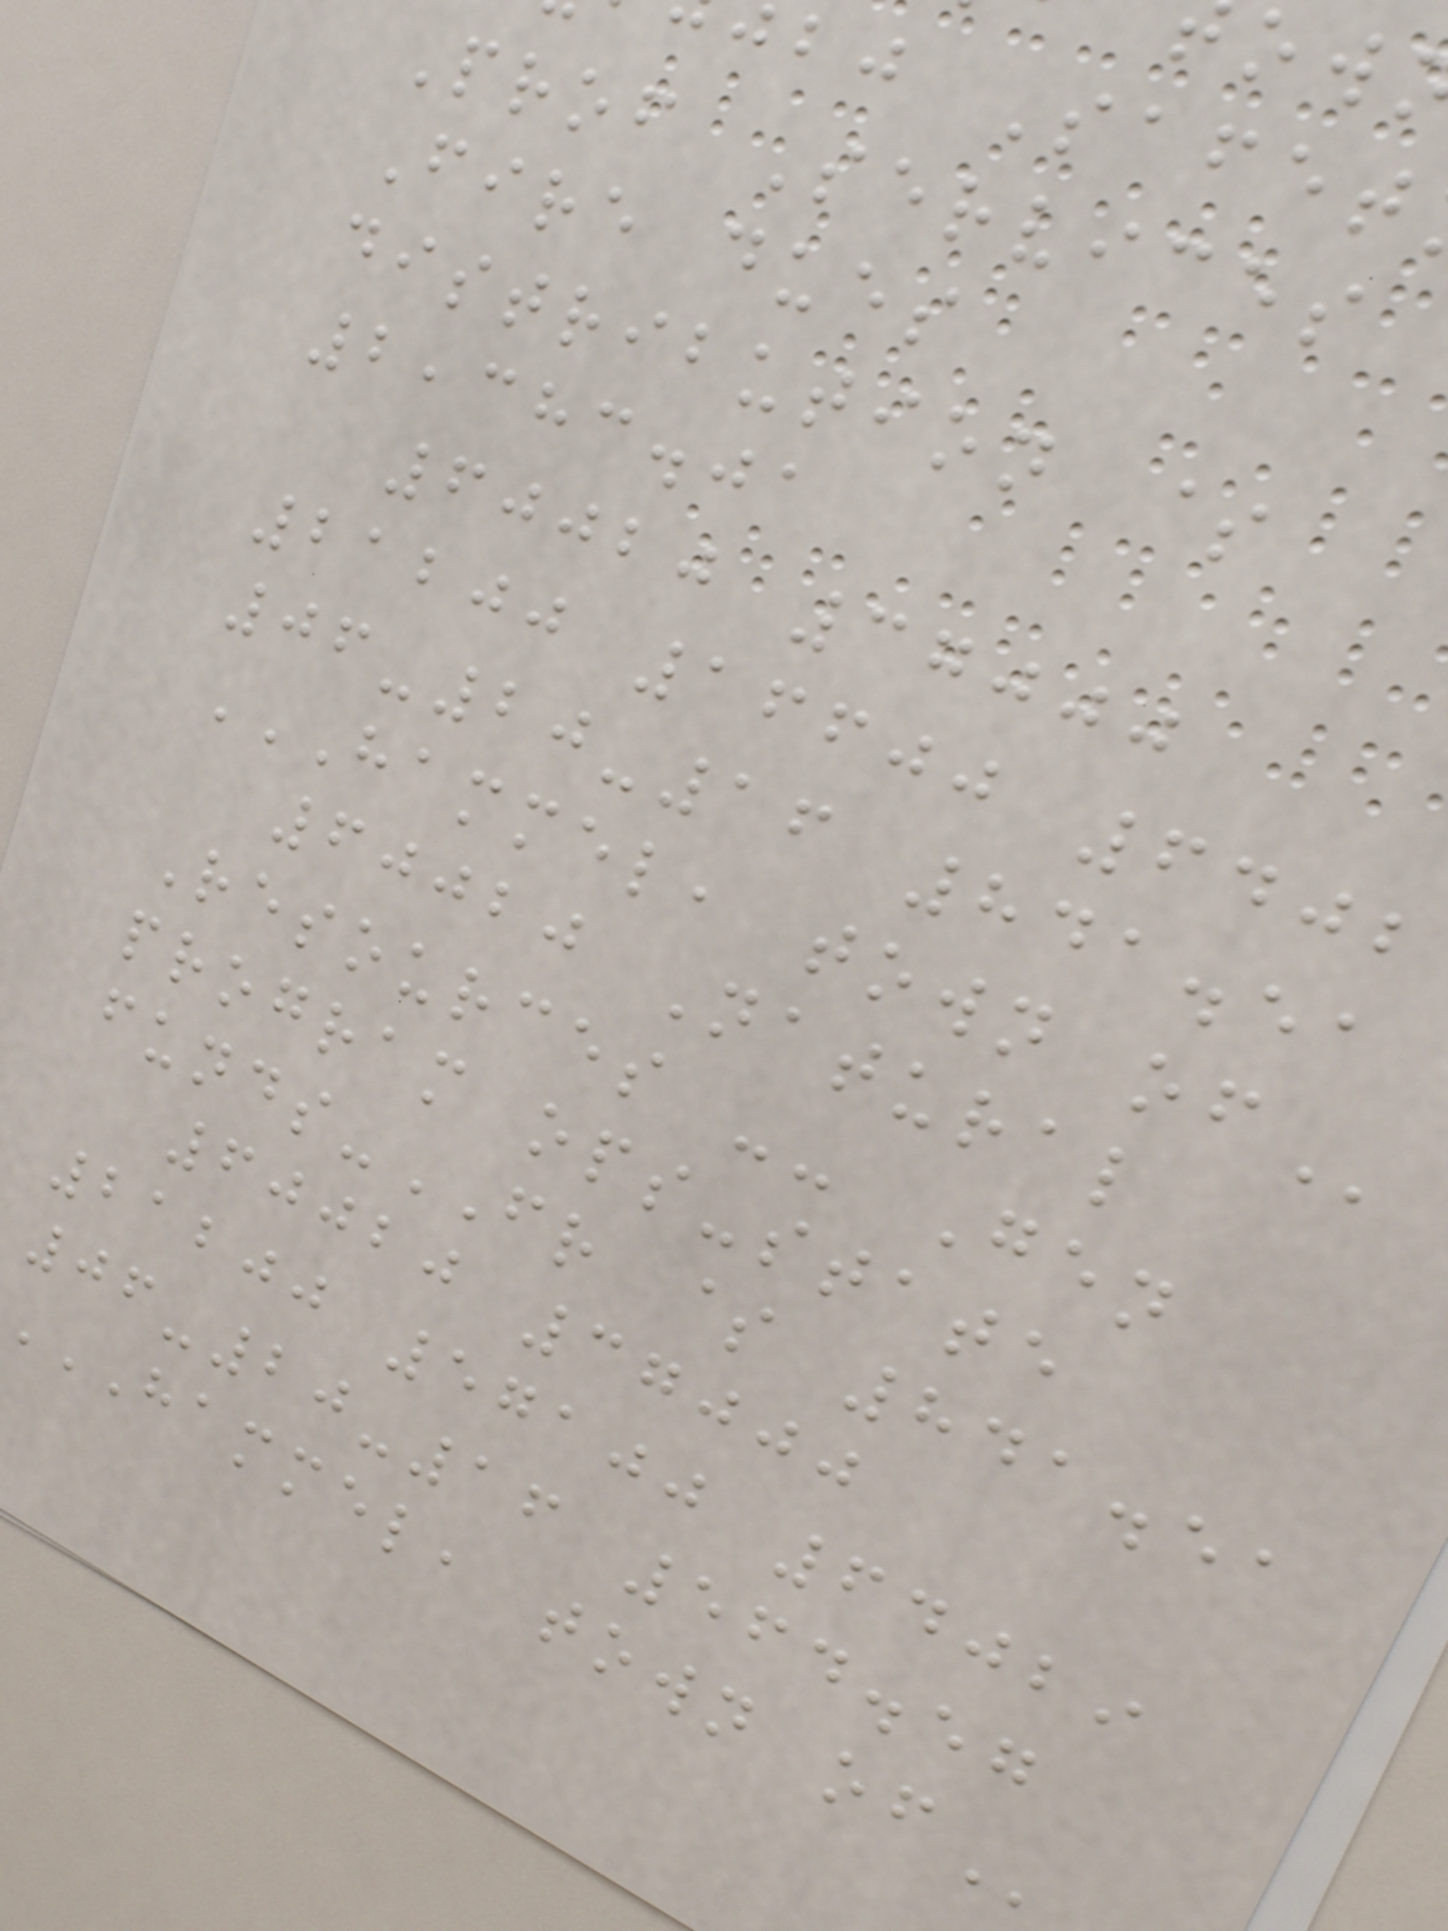bj Safet
Prof Services
Fire dues
distribution $
2,383.01
60020 37000
21200 16600 6402
06-20-16 841.51
HAMMEL, TOWN OF
60020 Natural
Resources -- Gen
program ops-state
funds-FR $ 841.51
60020 37000
21200 57100 64029
06-20-16 564.57
HAMMEL, TOWN OF
